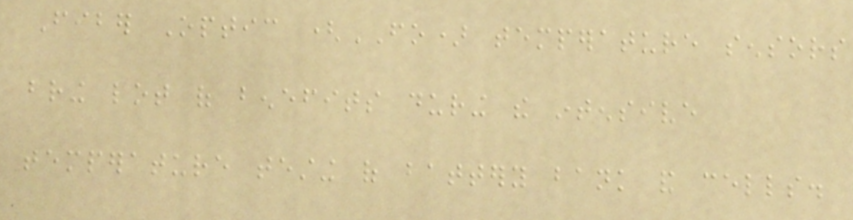Fiber Optic (FO) temperature sensors
bring lot of benefits during the intensive
temperature testing of battery bank and cells.
